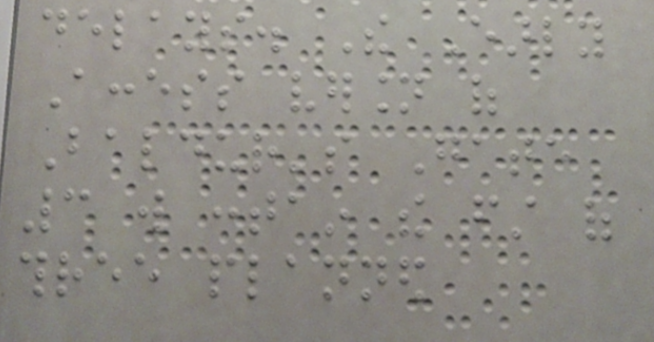delays. The Early
Access version of
Baldur's Gate
3 will contain the first of
three planned
